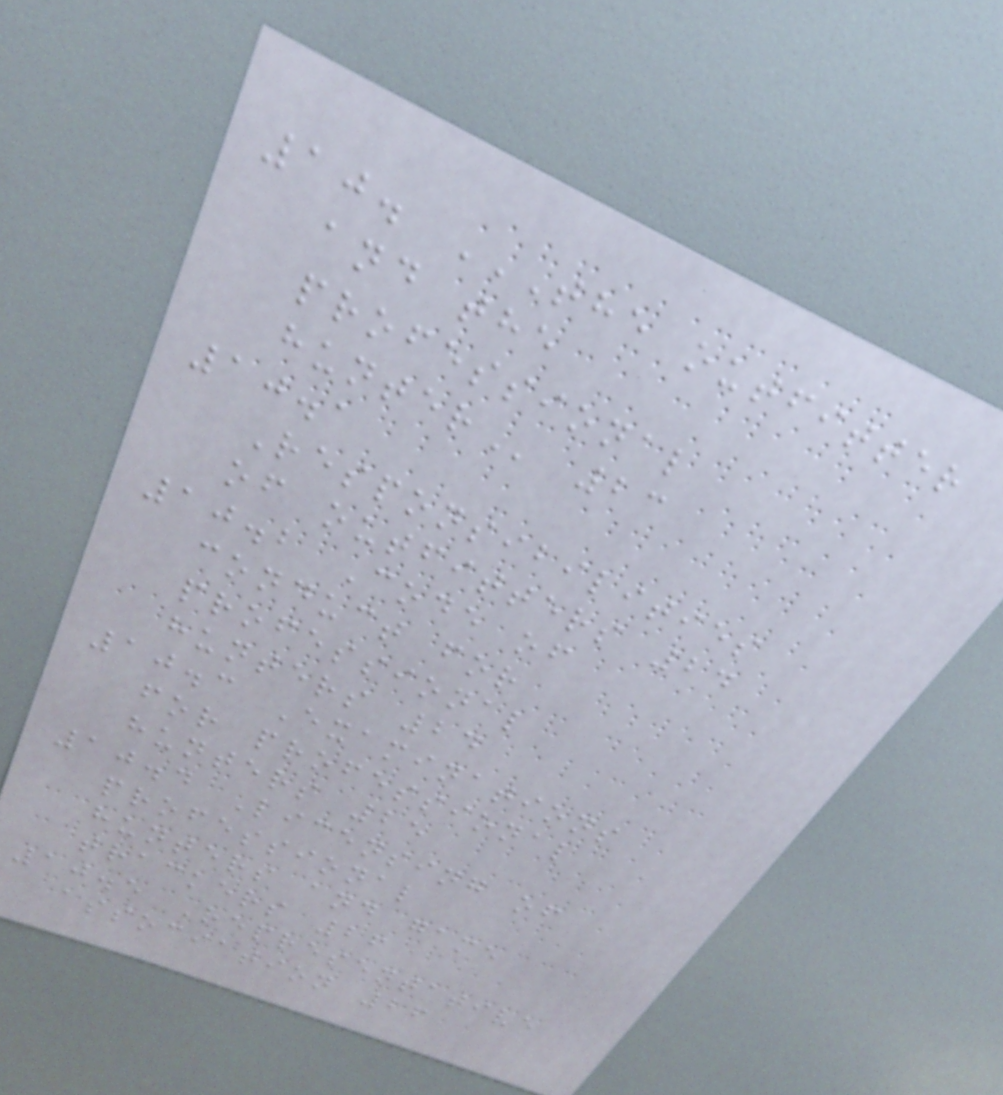10. THE OUTFITTER
AND THE
PROFESSIONAL
HUNTER 23
10.1
Responsibilities
of outfitters 24
10.2 Code of
conduct for
professional
hunters 24
10.3 Examinations
for professional
hunters 25
10.4 Licensing of
professional
hunters and game
trackers 26
10.5 Representative
association 26
